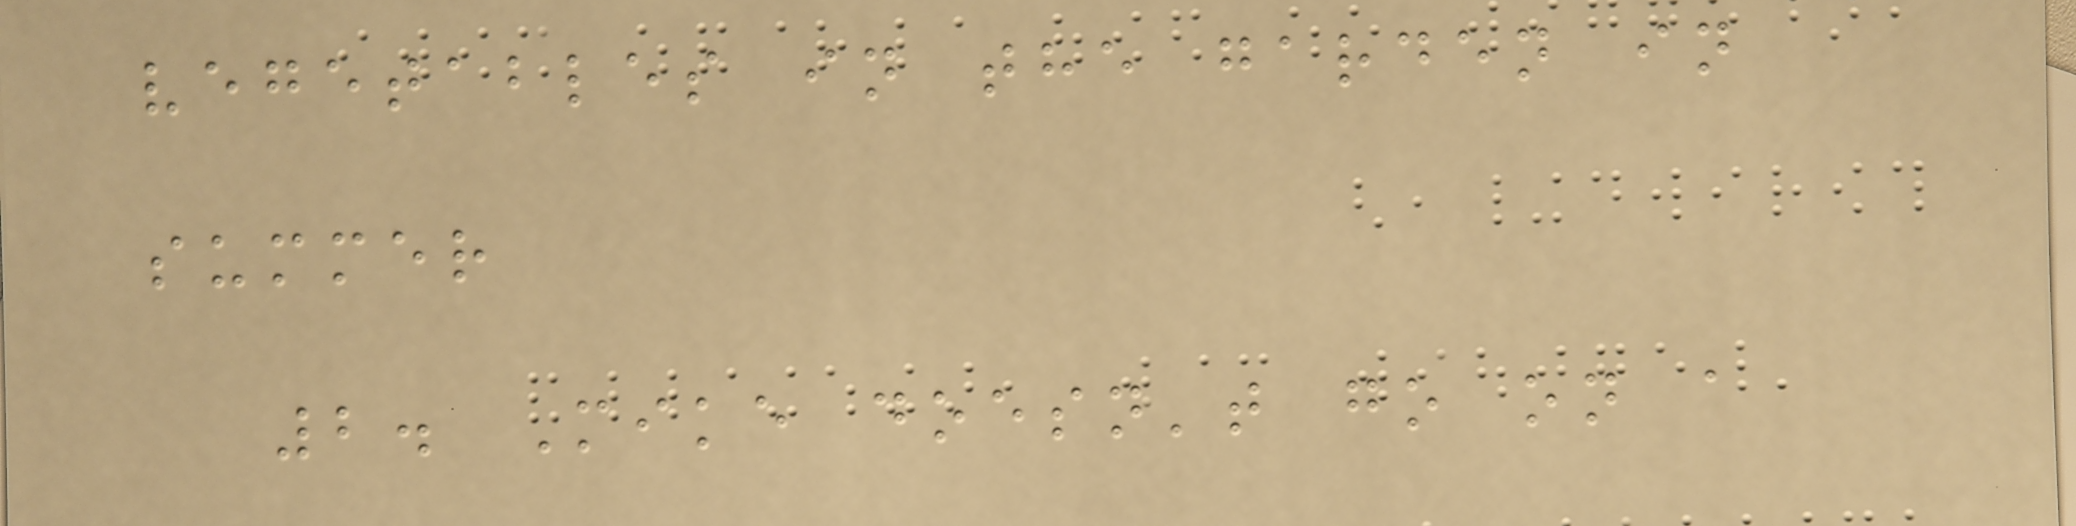vegetables in the garden in
summer
2. Mike doesn't go on a
